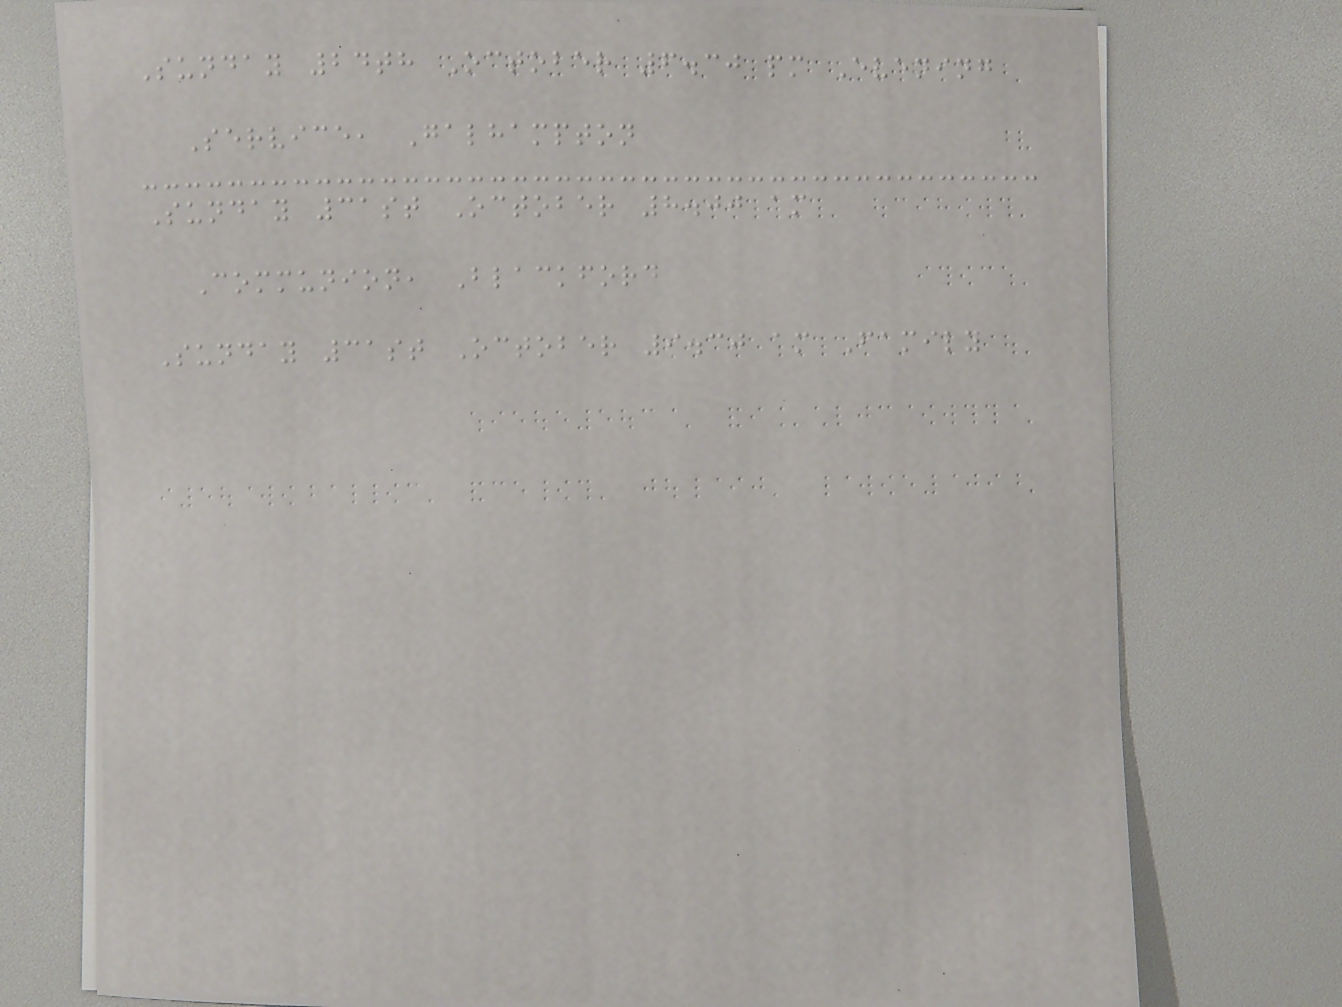Sunday 24th October 6.30 pm Evening
Service, Galhampton
Sunday 31st October 8.00 am
Communion, Blackford
Sunday 31st October 9.30 am Family
